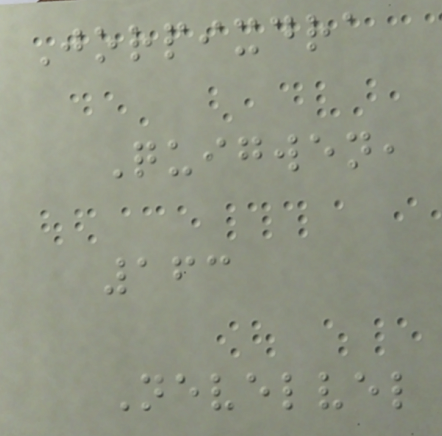Jorpixdra
Quigwen,
163
Nevelvel
